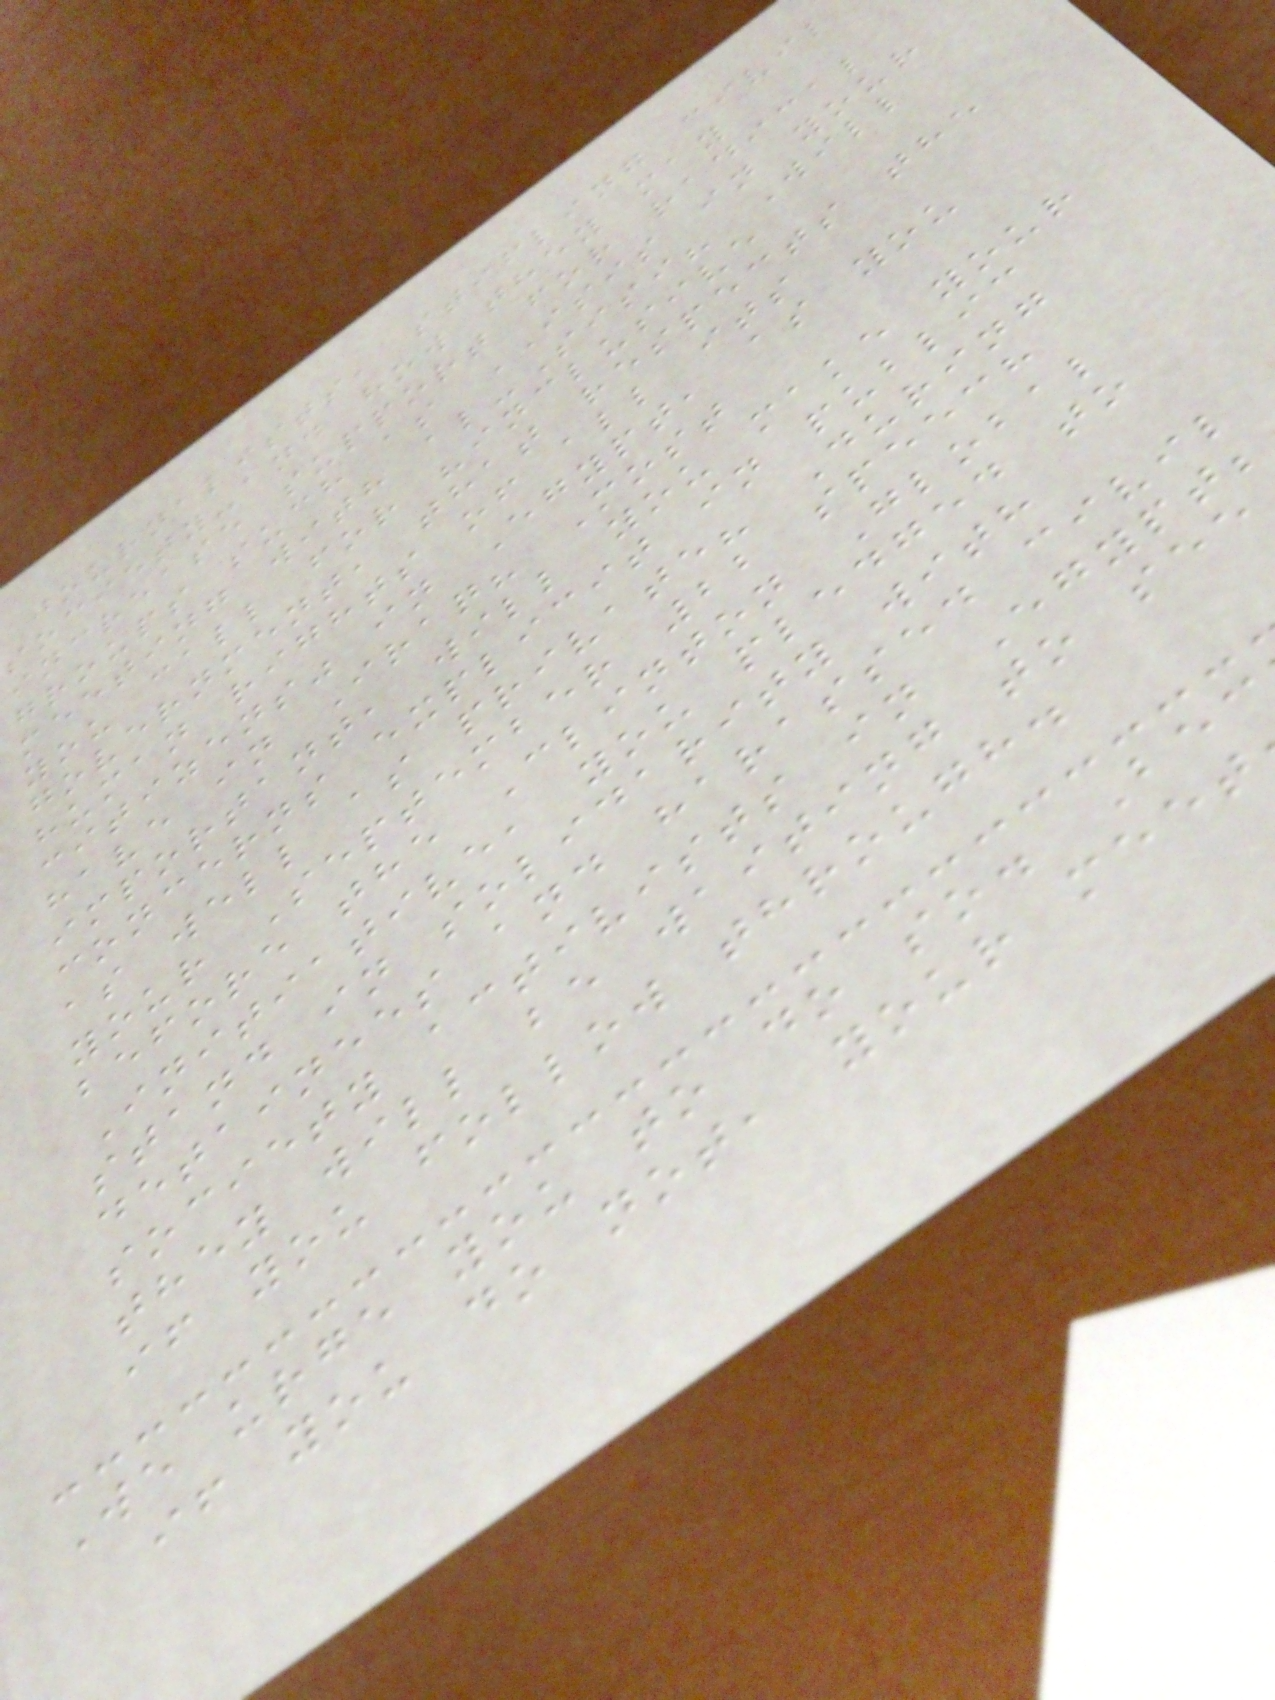journalists, stifling civil
society-and how they may
increase support for radical
groups such as ISIS in your
meeting with al-Sisi? Will
you call for "inclusive
government, that respects the
human rights of all its
citizens" in Egypt, as you
have in Iraq? Most
important, will you make your
concerns explicit in public
as well as private? During
your September 22 speech
before the Clinton Global
Initiative, you pledged to
stand in solidarity with
detainees and harassed civil
society activists in Egypt;
they will be waiting to see
if you follow through.
We urge you to do so. Bec
if you do not, your meet
